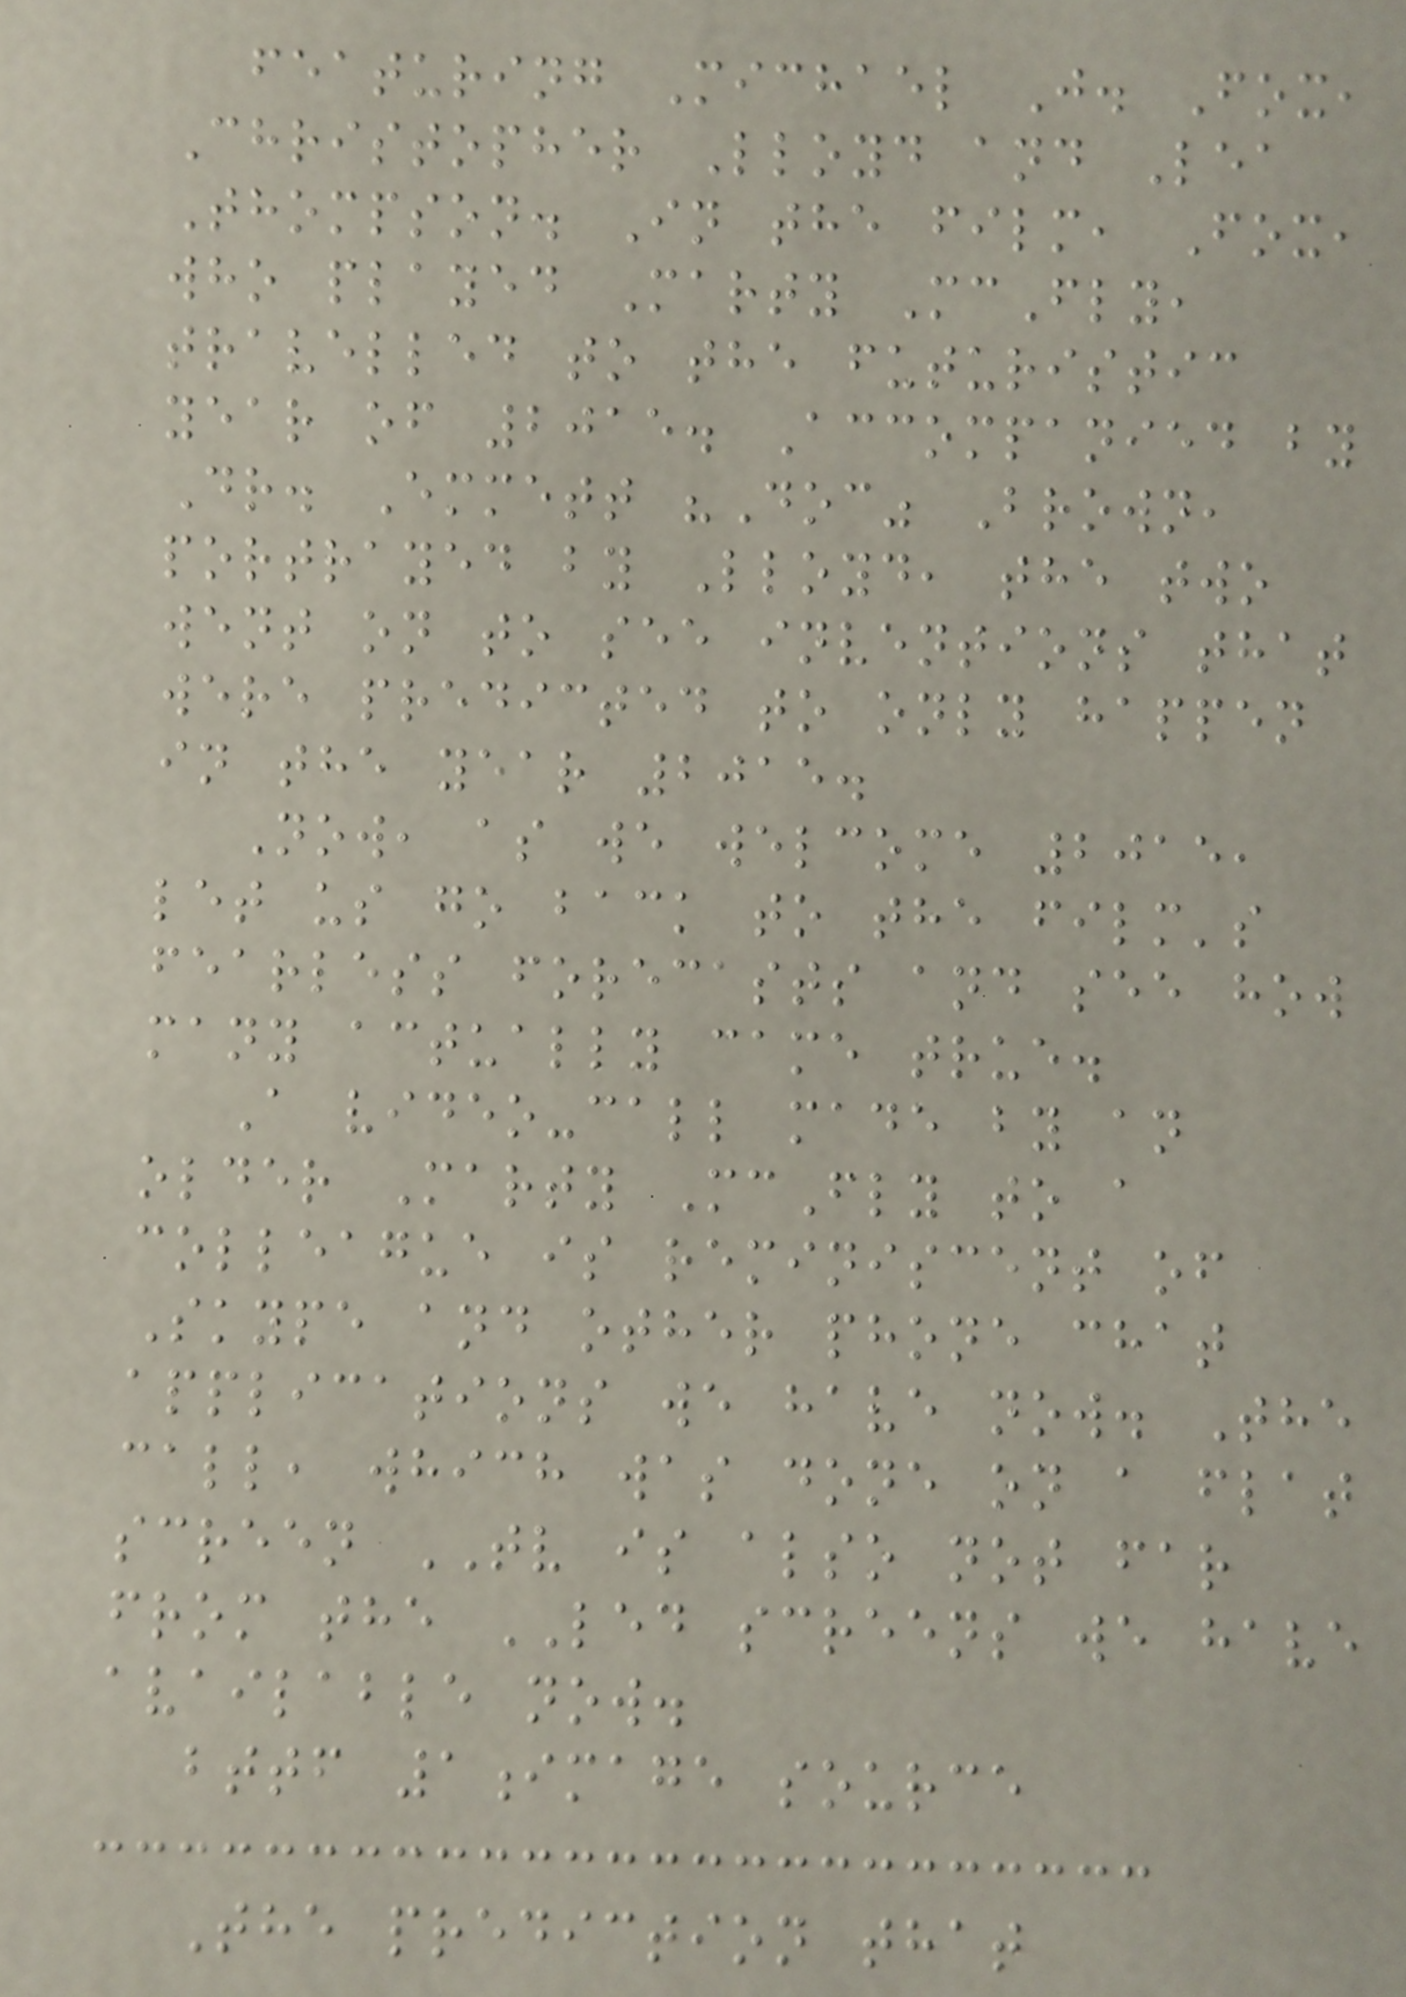featuring Michael J. Fox,
Christopher Lloyd and Lea
Thompson. In the film, Fox,
who played Marty McFly,
travelled to the futuristic
year of 2015. Accompanied by
Dr. Emmett "Doc" Brown,
portrayed by Lloyd, the two
went on to see inventions that
were predicted to only happen
in the year 2015.
Now, as we welcome 2015,
let us go back to the film's
fearless forecasts and see how
many actually came true.
A video-call made by an
older Marty McFly to a
colleague is reminiscent of
Skype and other phone chat
applications we have now. The
call, which was done on a flat
screen TV is also not far
from the LED screens we have
available now.
bttf 1image source
The prediction that
